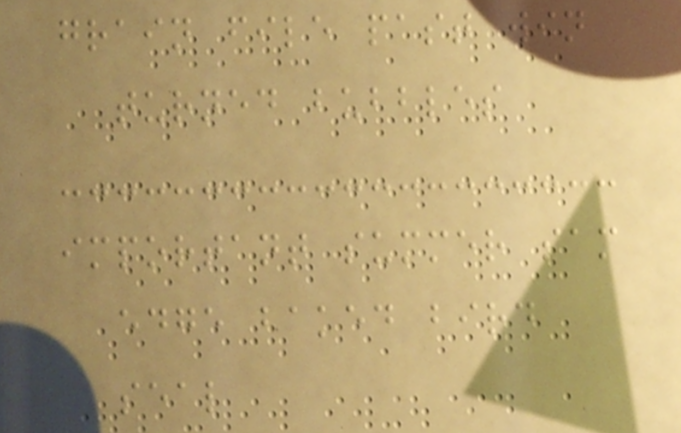grain file past win
turned bubbles
important summer sam
edge baked bird
seal
